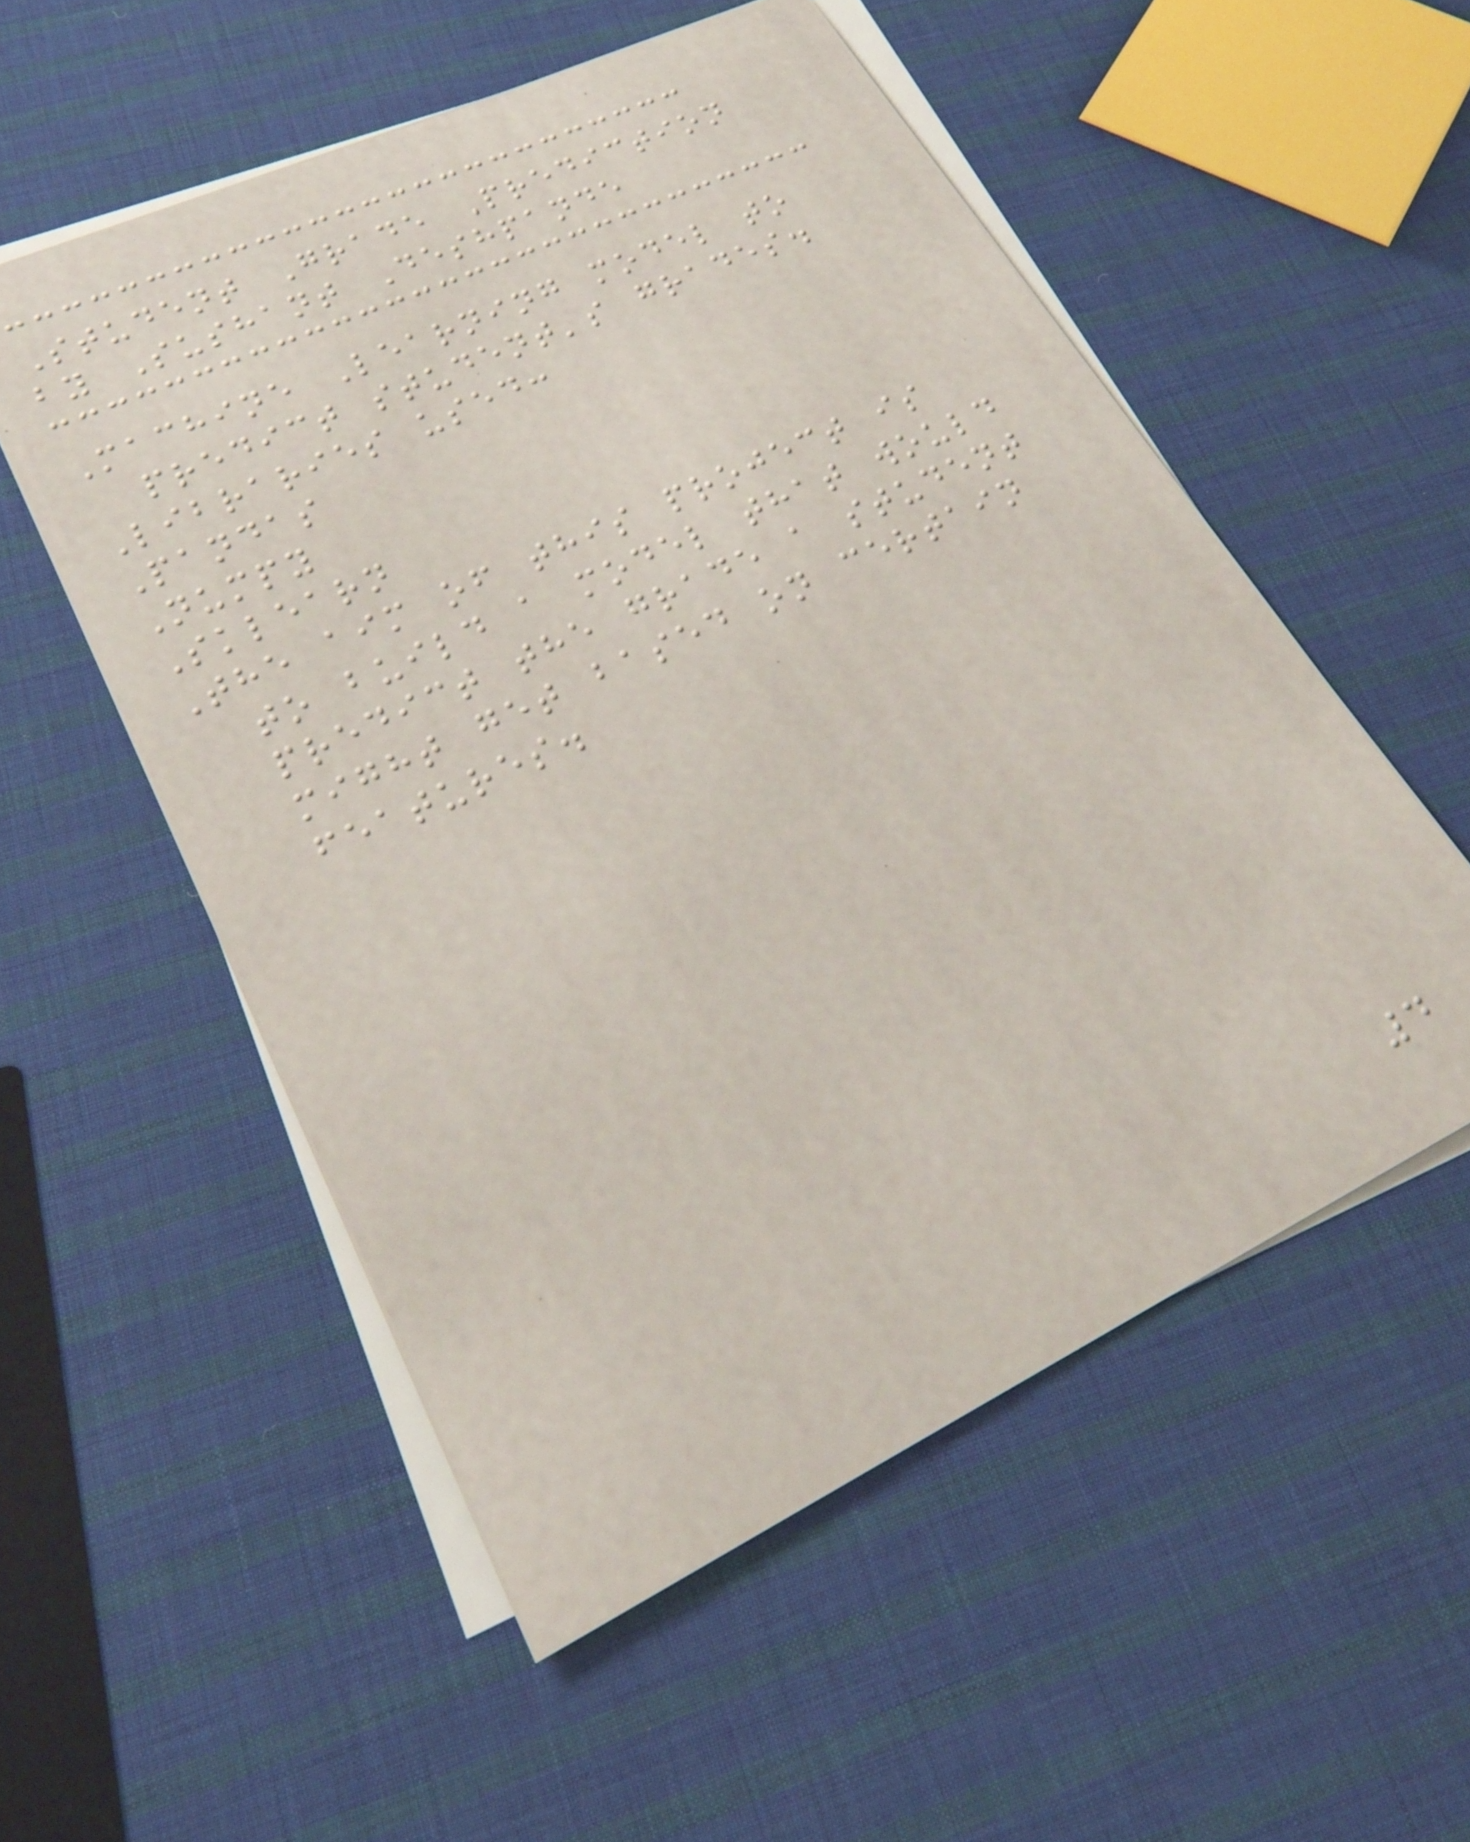Student Grade Prediction
by Sushant Deshpande
Machine Learning model to
predict student's grades.
Libraries used:
Pandas
Numpy
Sklearn
The aim of this project is
to build a model that would
predict the grade a student
might get based on certain
features.
4
